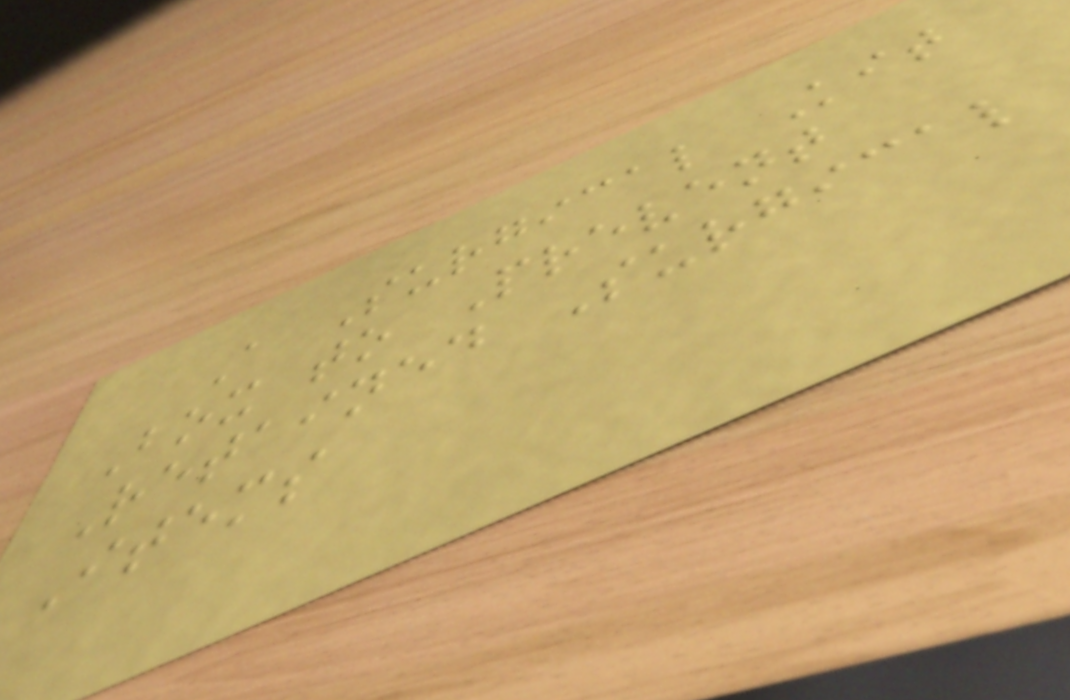A Surgical Kit
Box to Prevent
Retained Surgical
Items
